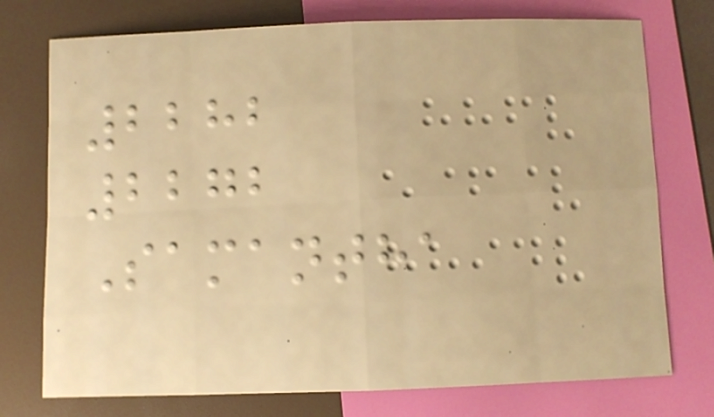2282
2272
Samantha
